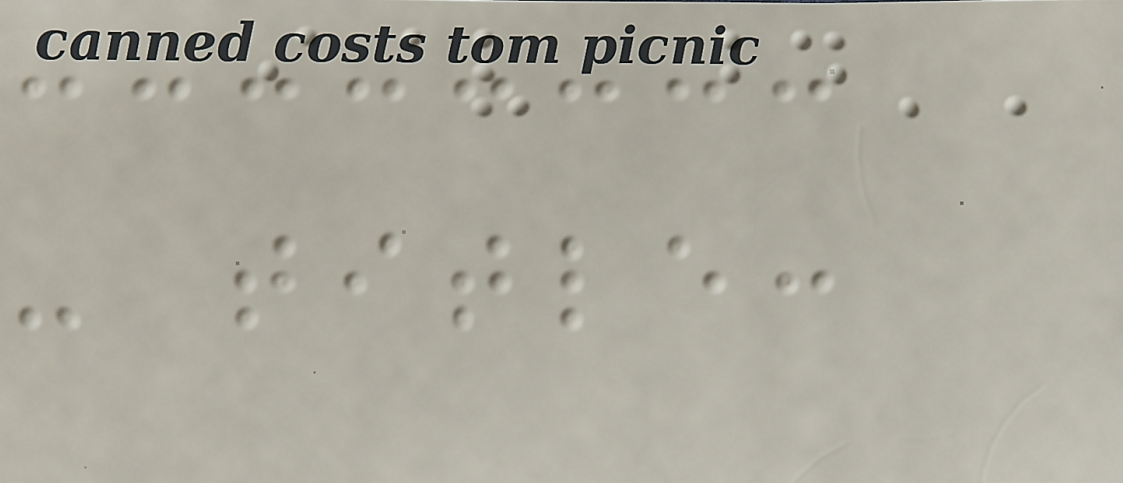- title:
